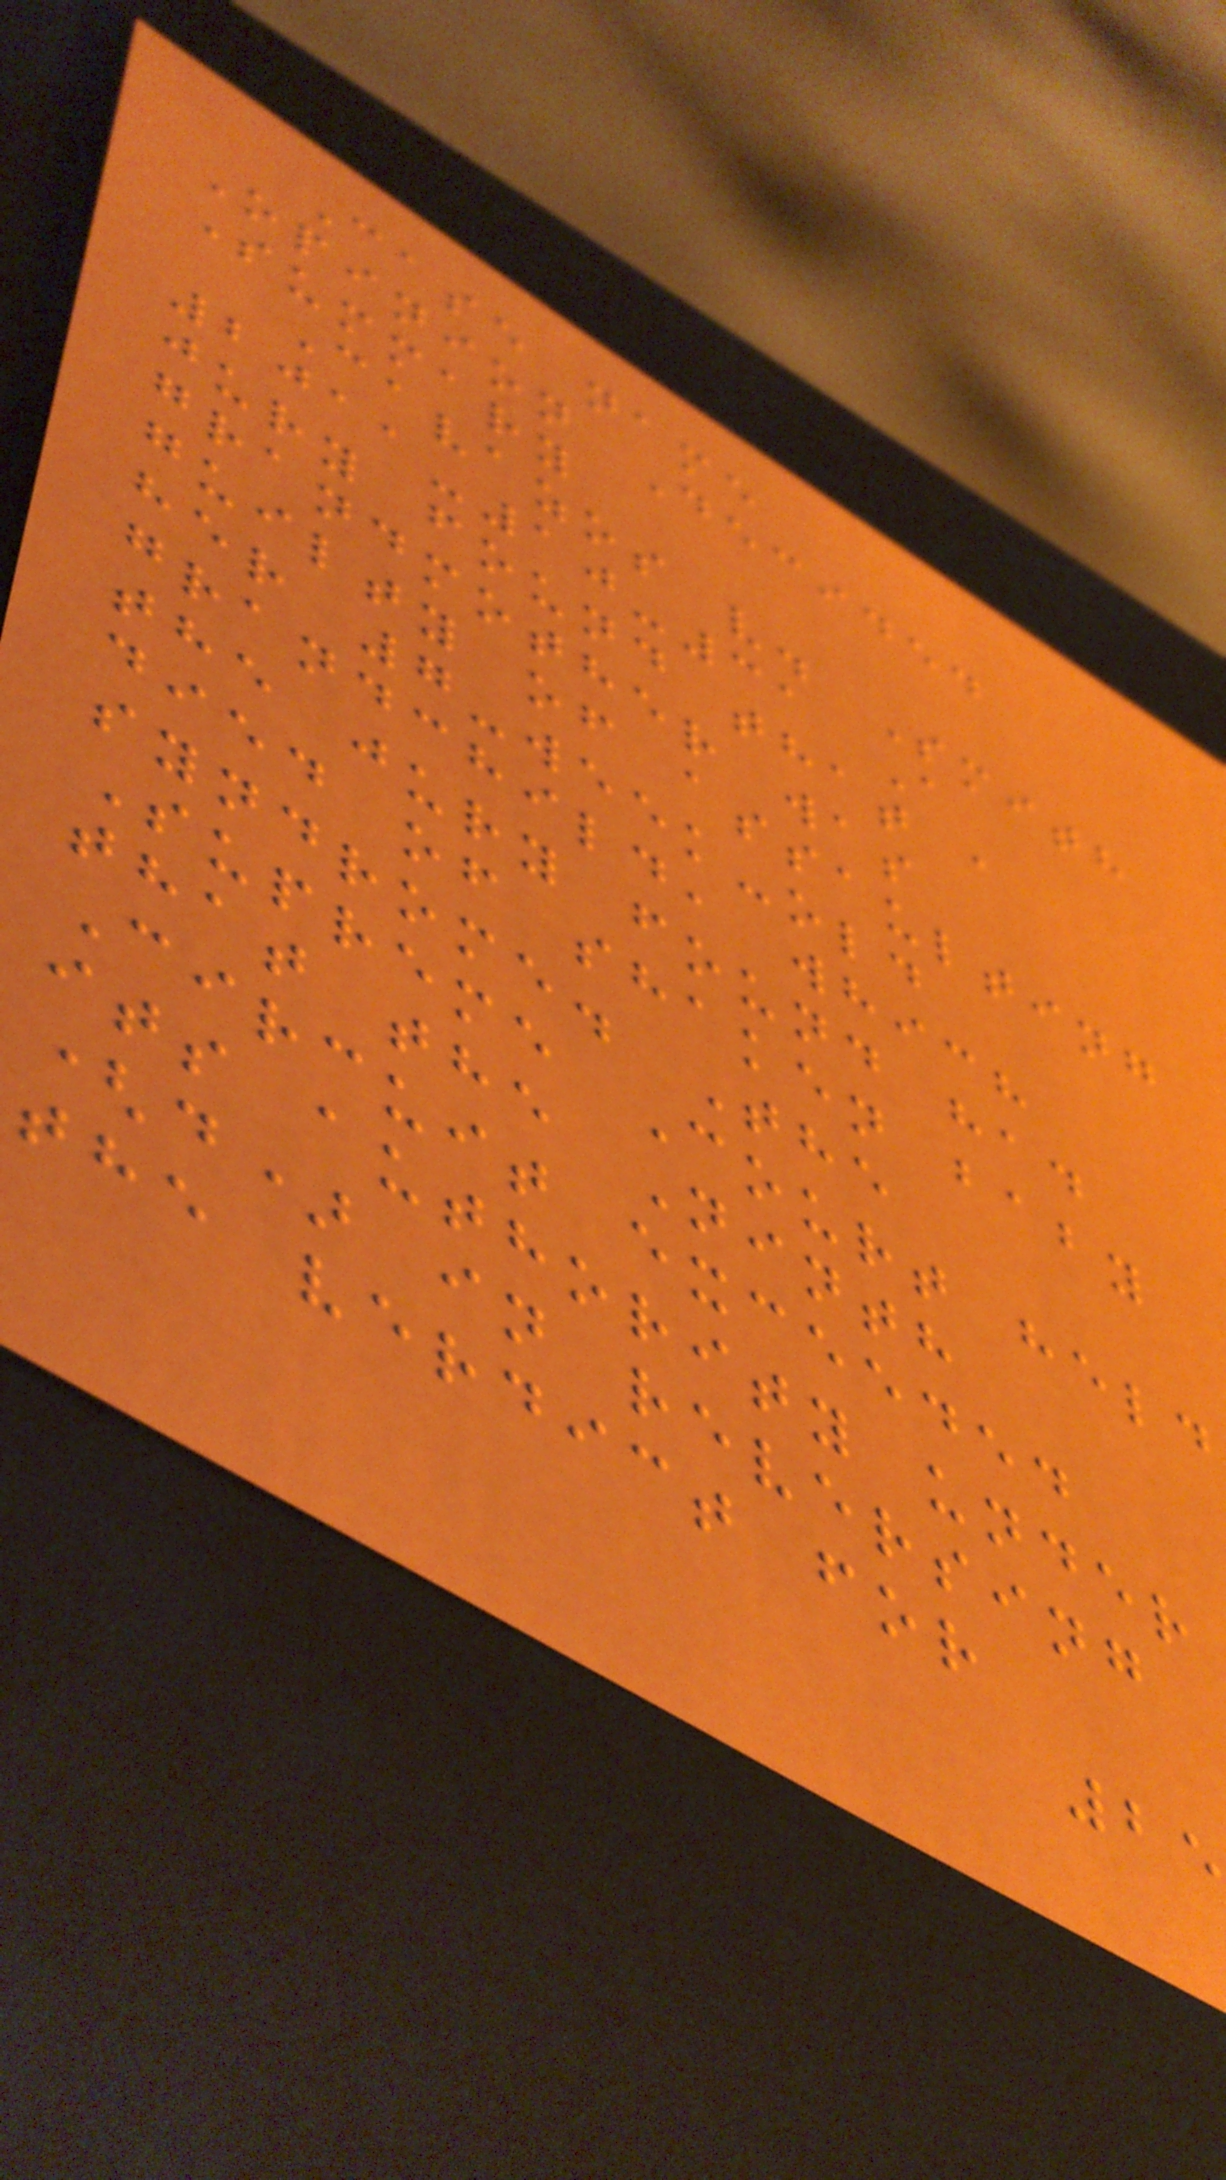Case name
Opinion Decided
Summary
Cavazos v. Smith
2011-10-31 A
jury found that a
grandmother was
guilty of assaulting
her 7-week-old
grandchild, which
the jury found had
died of shaken baby
syndrome. The
Supreme Court held
that the Ninth
Circuit exceeded
its authority under
(d) in reversing
the verdict for
